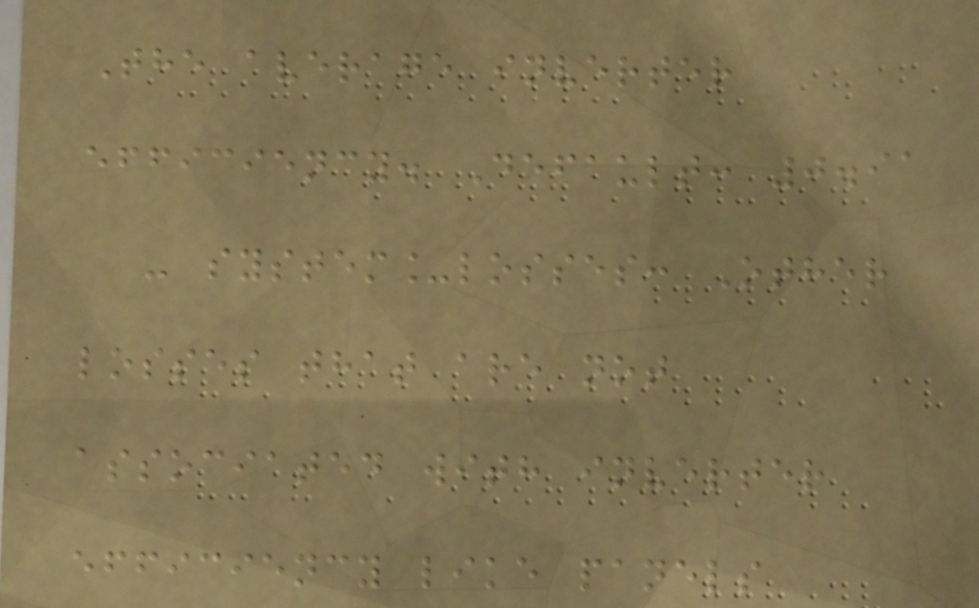The average inverter
efficiency. Default: 0.91
- system_losses: Other
losses that are not
associated with inverter
efficiency like panels
